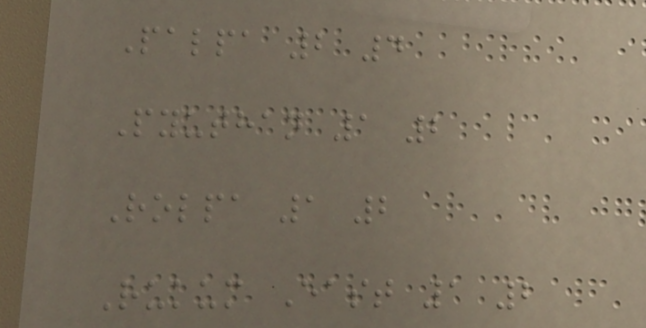Palpa 2 4
Pyuthan 1 2
Rolpa 1 2
Rukum East 1 2
